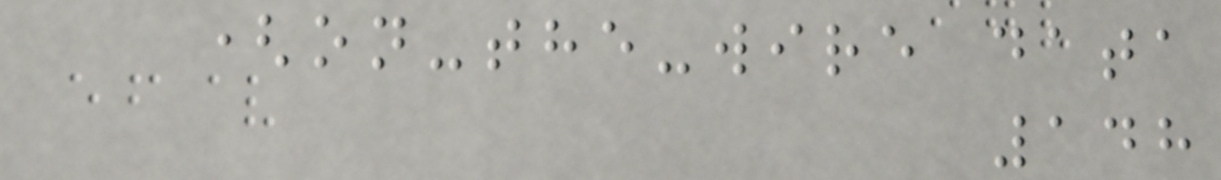(on-the-wire data
148
